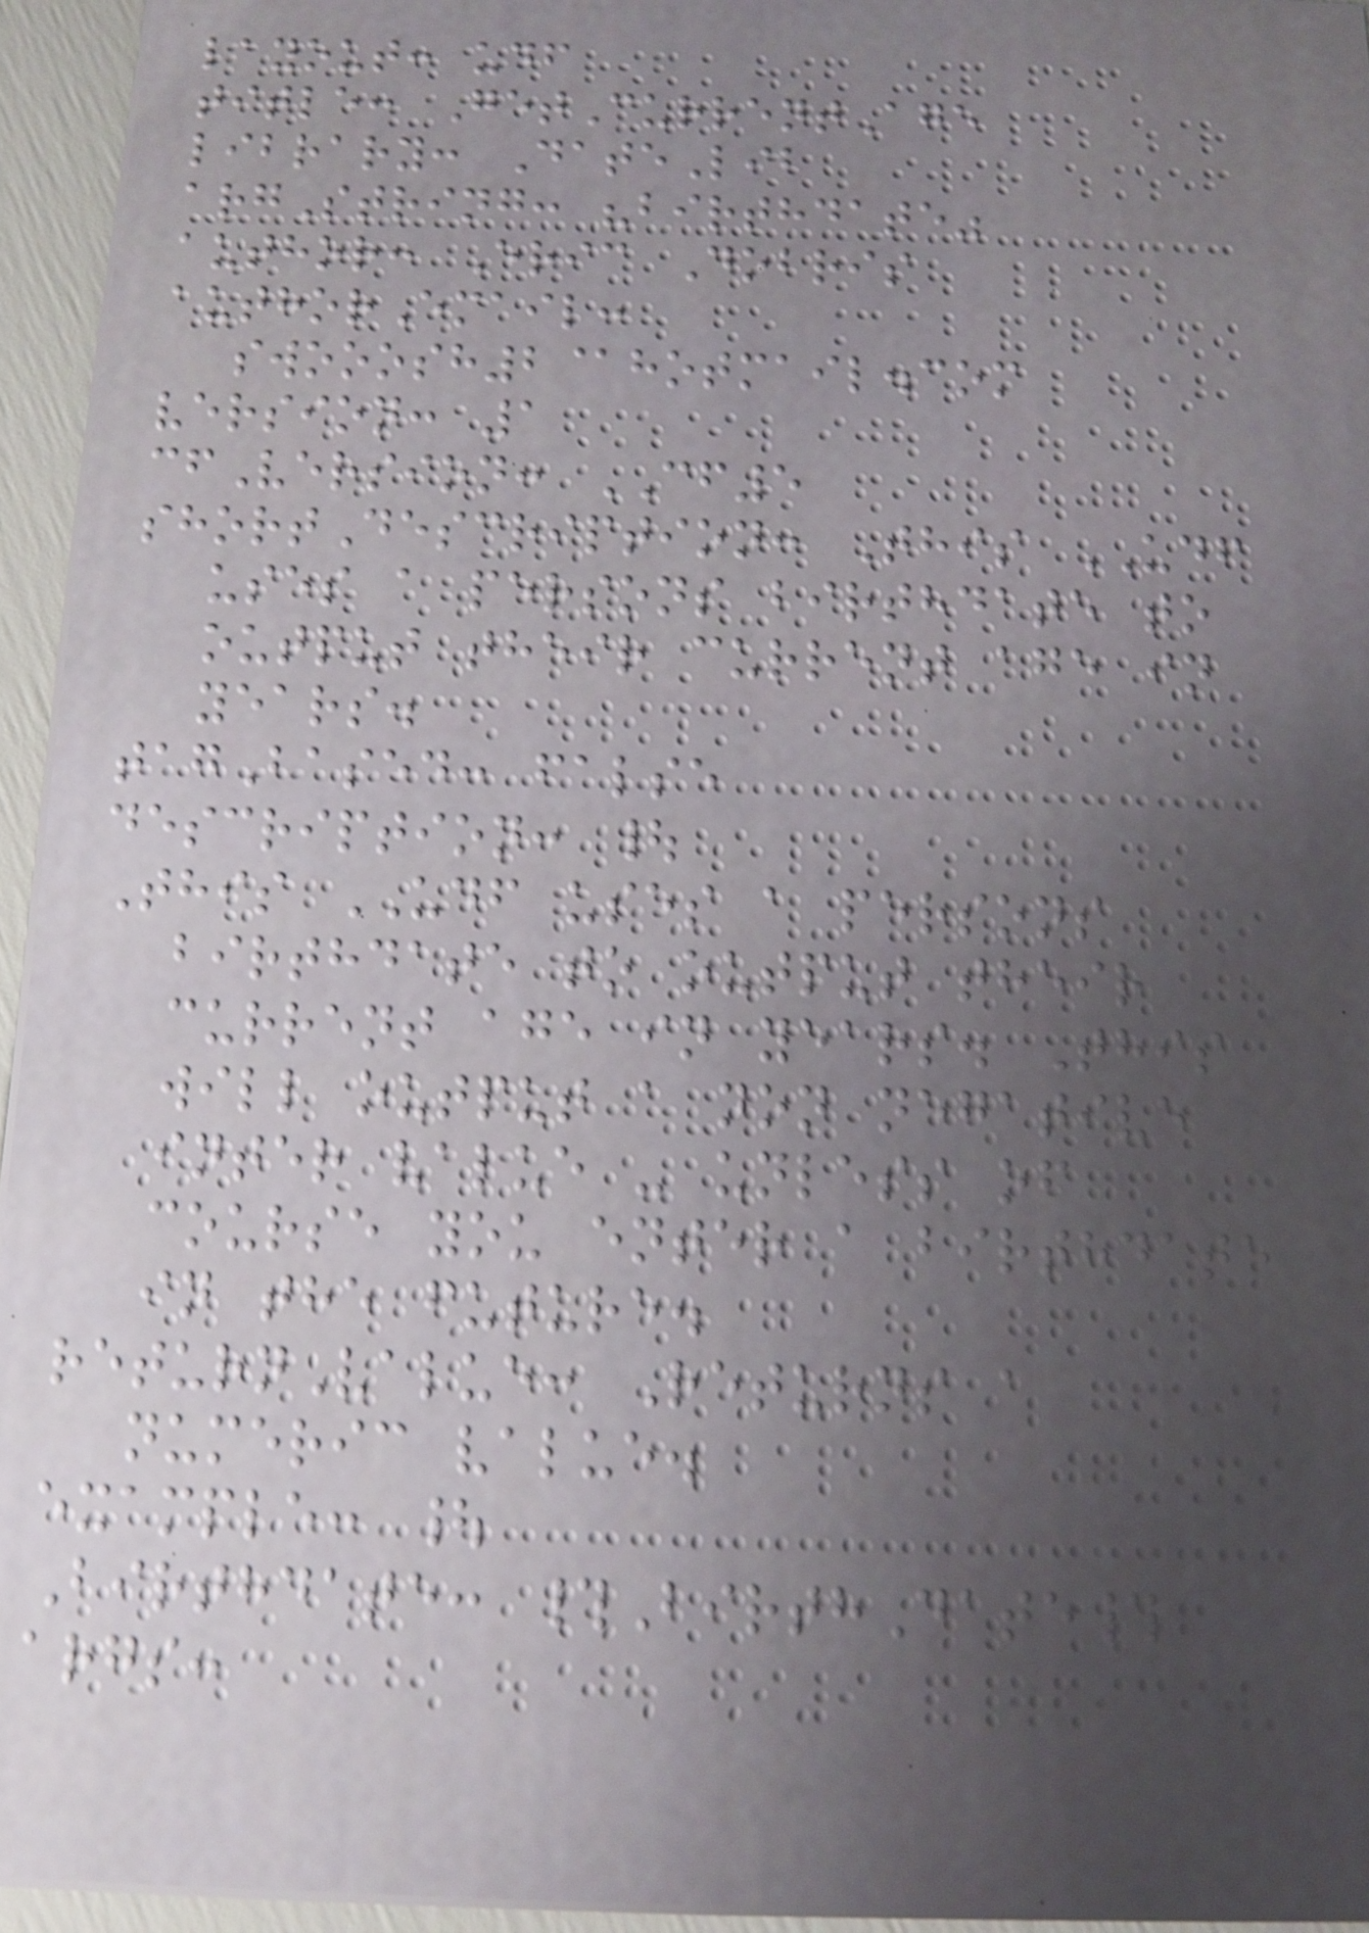layout: udf
title: GetCurrentAge
library: DateLib
argString: "birthdate"
author: Eric Dobris
authorEmail:
swooosh2@hotmail.com
version: 1
cfVersion: CF5
shortDescription: This UDF
uses a persons birthdate to
output their current age in
years.
tagBased: false
description: |
This UDF uses a persons
birthdate to output their
current age in years. This
will output a non negative
inter value - unless of
course you enter a birthdate
in the future.
returnValue: Returns a
numeric value.
example: |
Birthdate: #BirthDate#
args:
